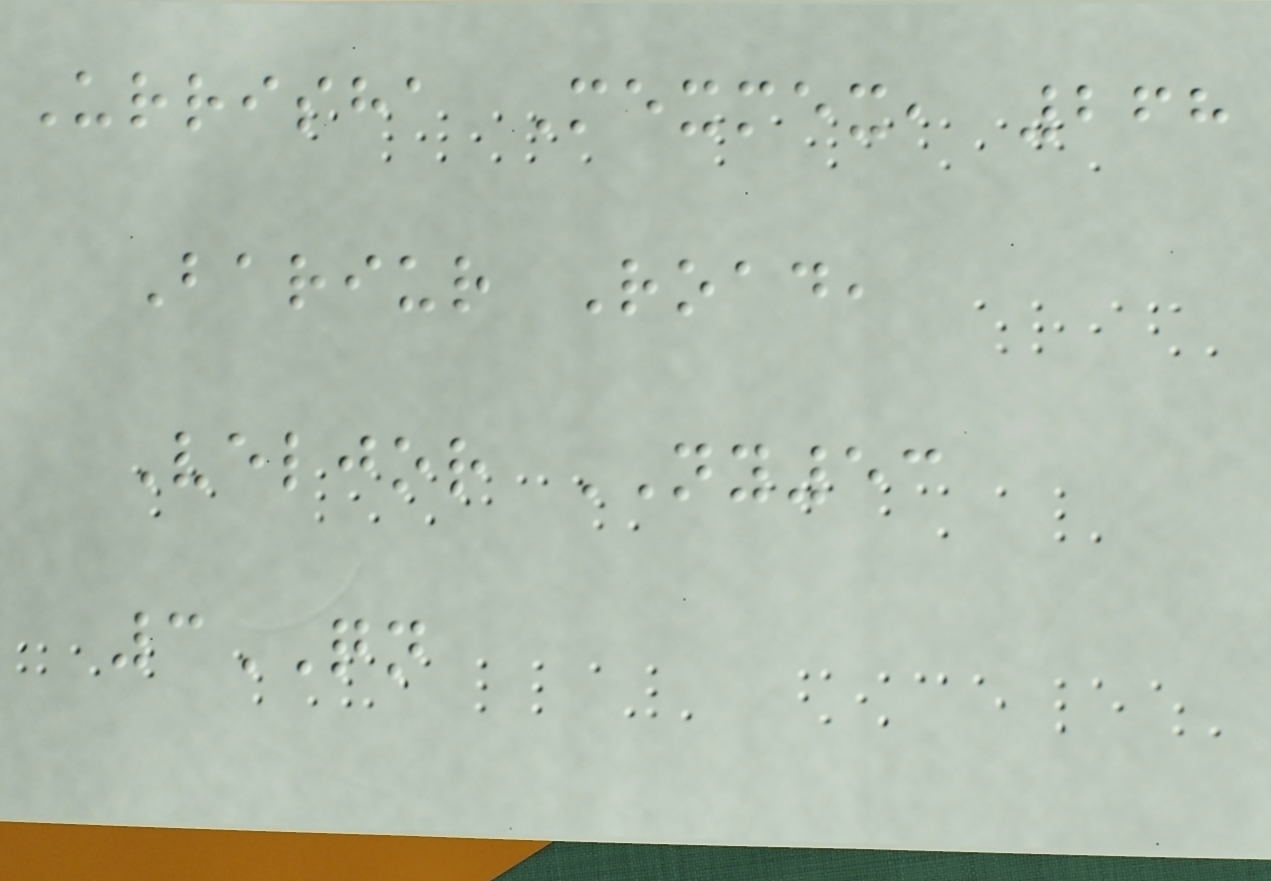Urrisha Mexmex, 268
Bariur Road,
Veljor NY53
3QN
